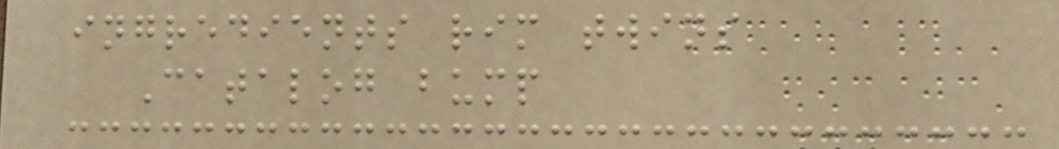ingredients rim twins
Catalog bump
